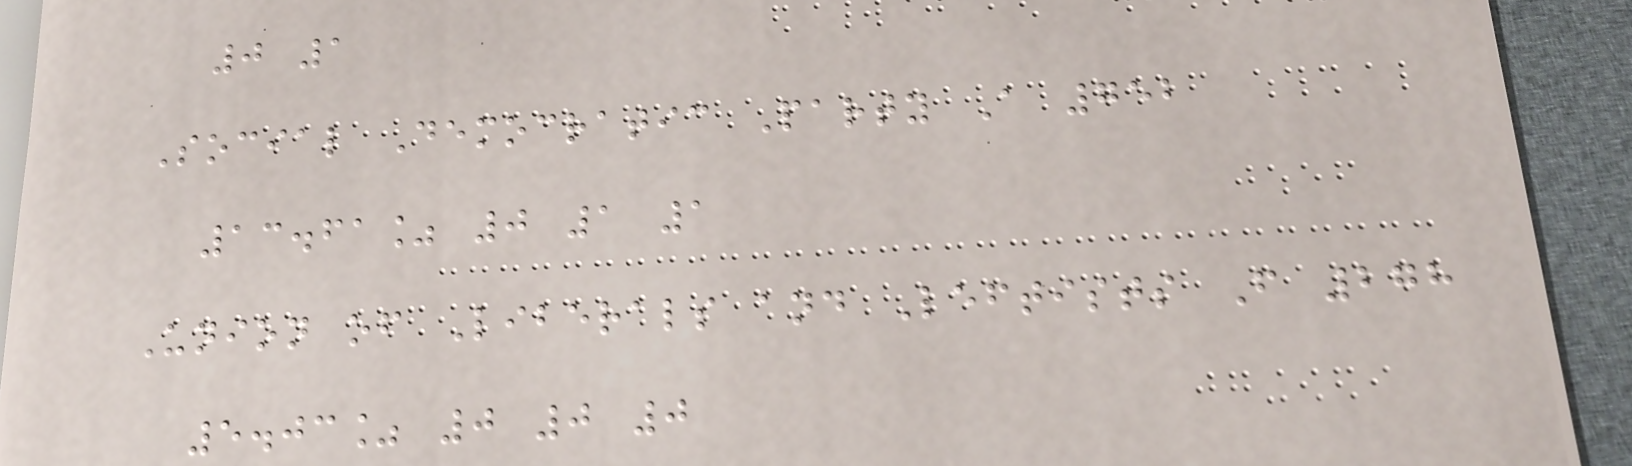0 1
Social Democratic Party A 752
13.61% 0 1 1
Union of Liberals and Leftists F 278
5.03% 0 0 0
